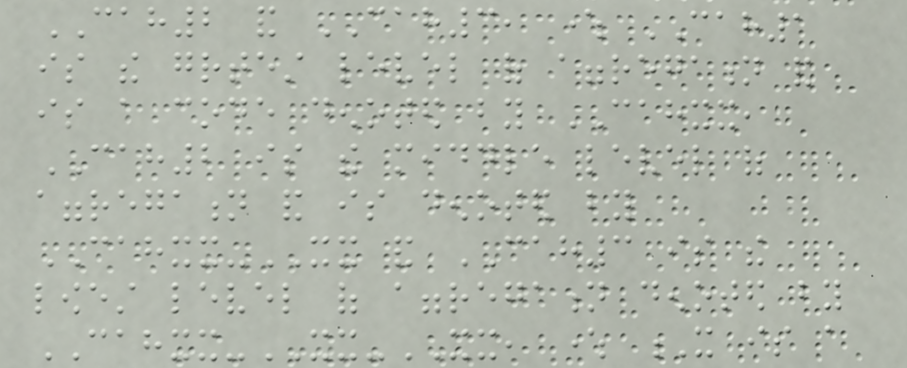CAH2 and CAH3, where CAH1
is the greatest level of aggregation and
is a code denoted by CAHXX,
CAH2 is the middle level of
aggregation and is denoted by
CAHXX-XX and CAH3 is the
lowest level of aggregation denoted by
CAHXX-XX-XX, where X is a
